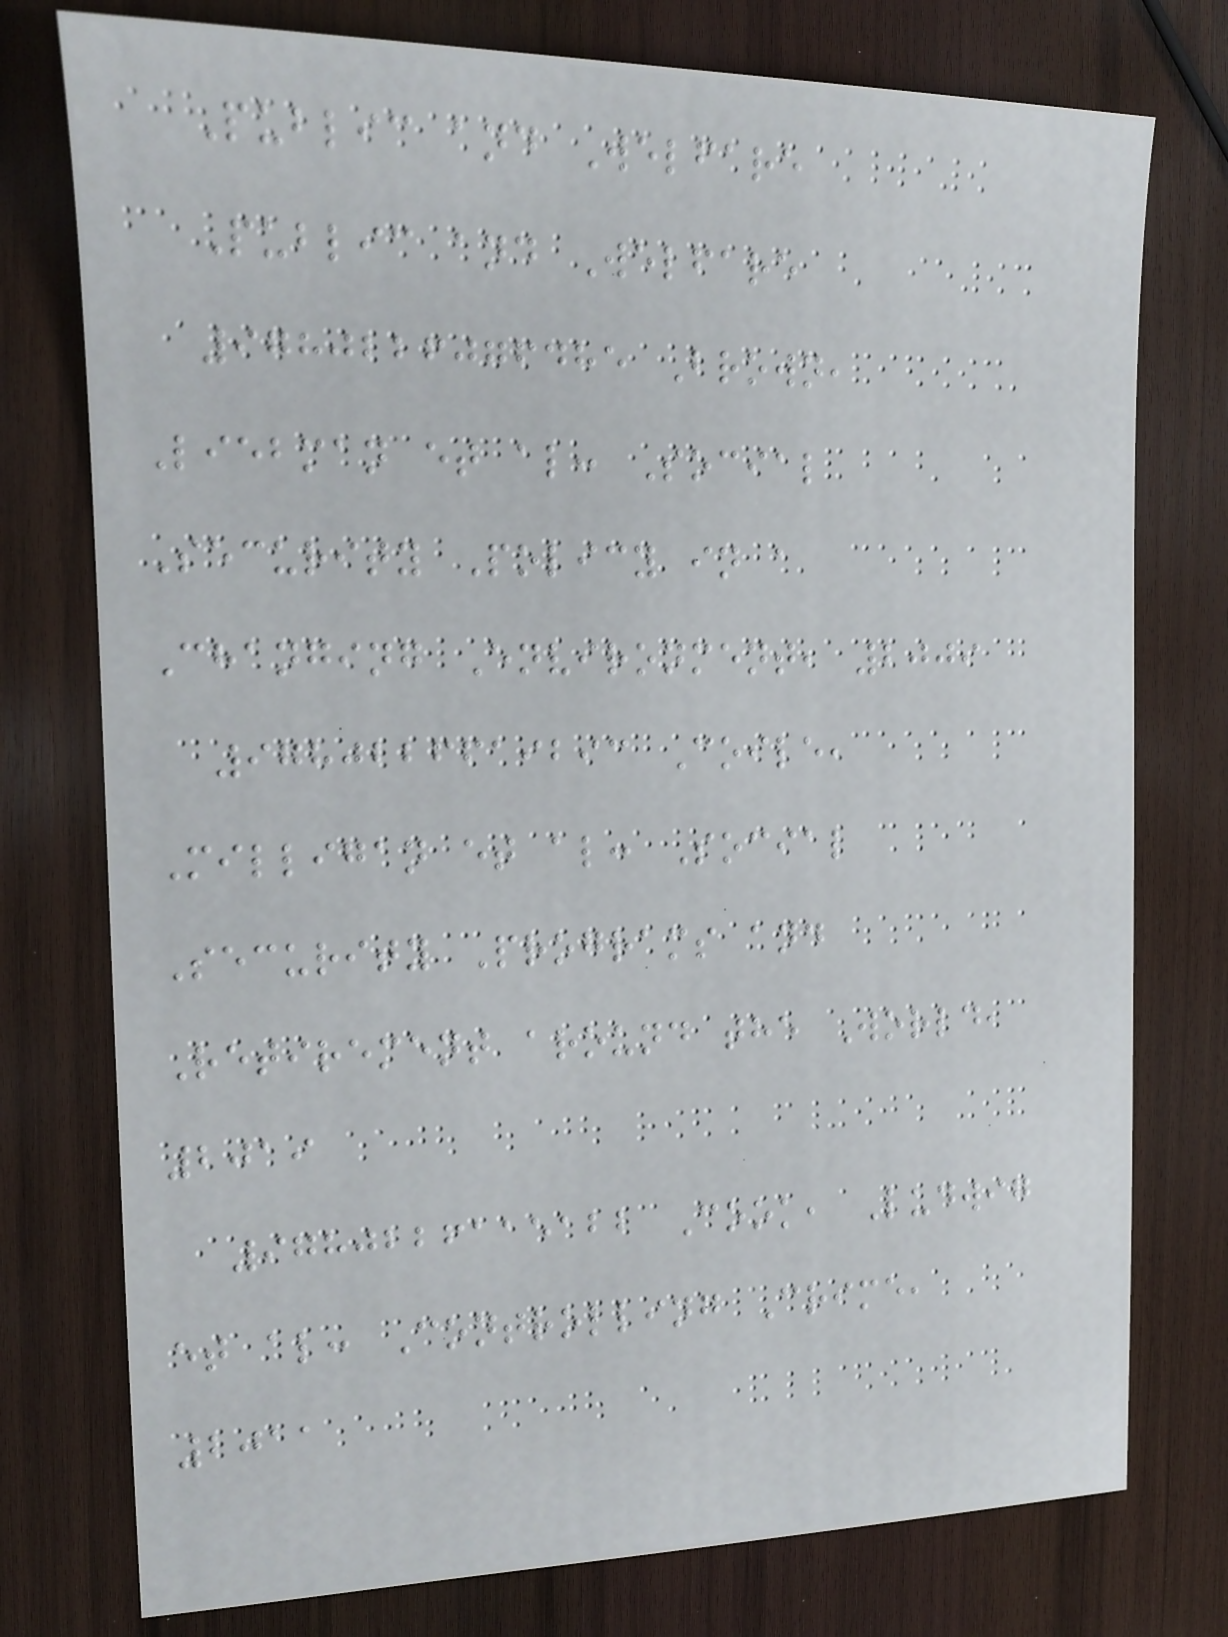Public and Welfare
Public and Welfare
9780226076485 Brown,
Liebman et al: Social
Security Policy in a
Changing Environment, 2009
9780226619293 Coile,
Milligan et al: Social
Security Programs and
Retirement around the World,
2019
9780226115122 Cook, Ludwig
et al: Controlling Crime,
2011
